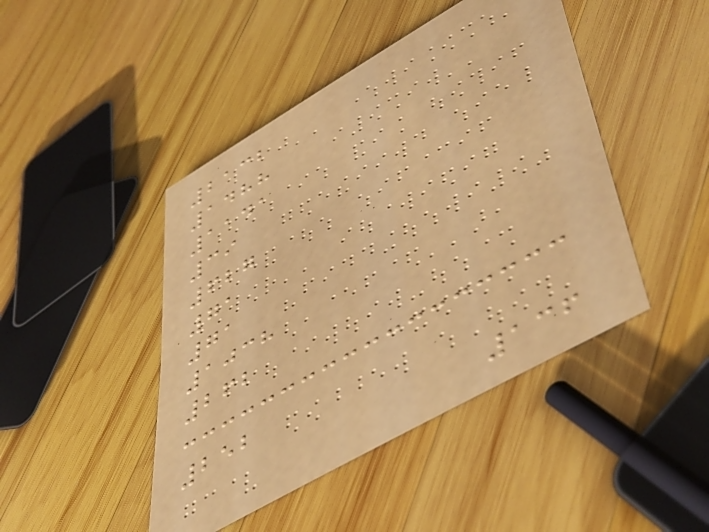2132
1488
1141
39
627
71
71
1038
262
252
136
